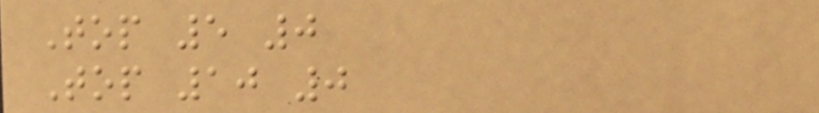Top 5 0
Top 10 0
